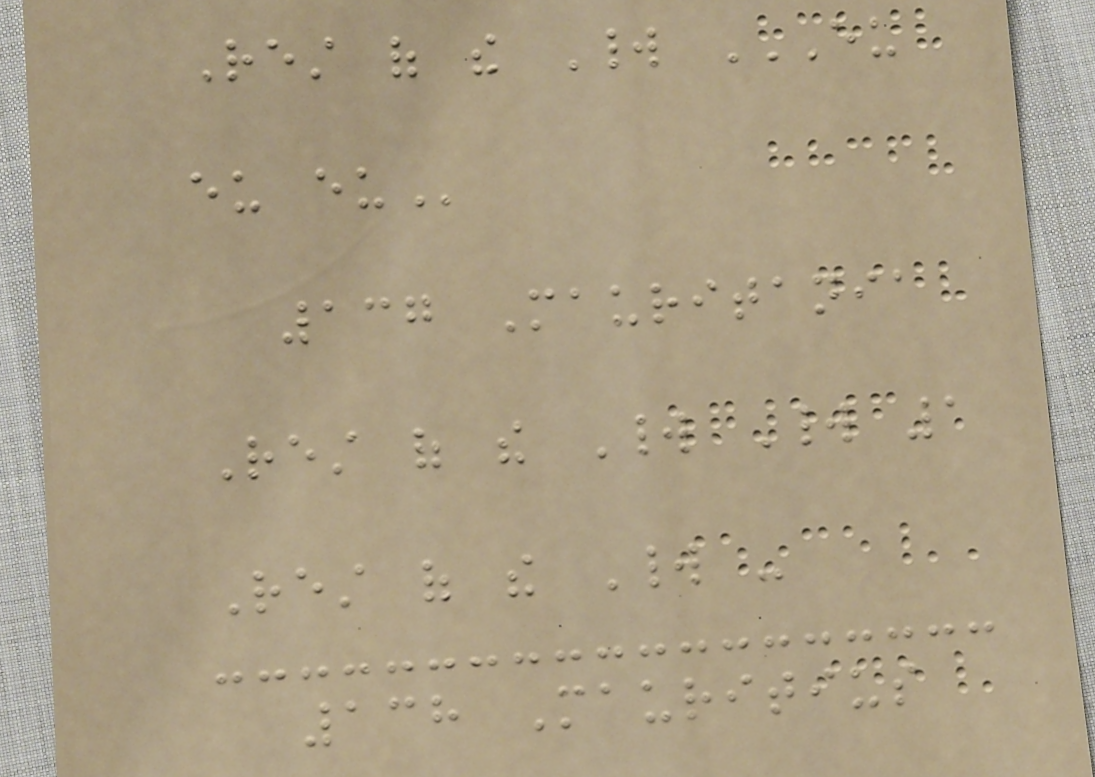Rest of the World EU
EU EU
137 Mauritania
Rest of the World World 1
Rest of the World -
138 Mauritius
